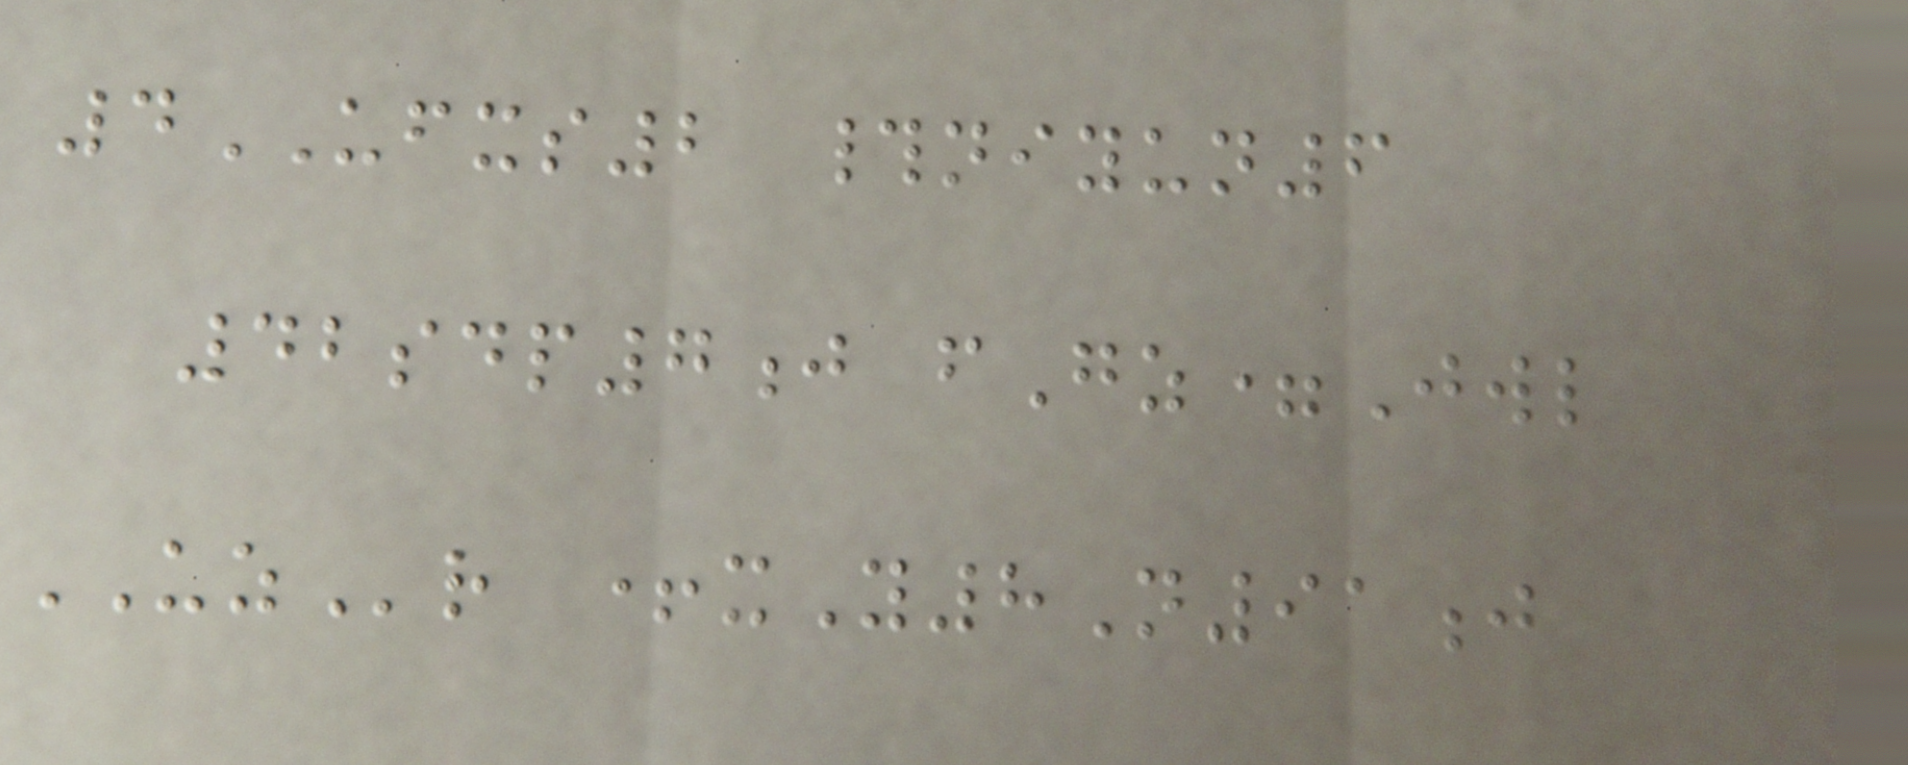4UFXS2 #niyun6
42sdp7j fGz=Jwl
UZr +xY8N91j
